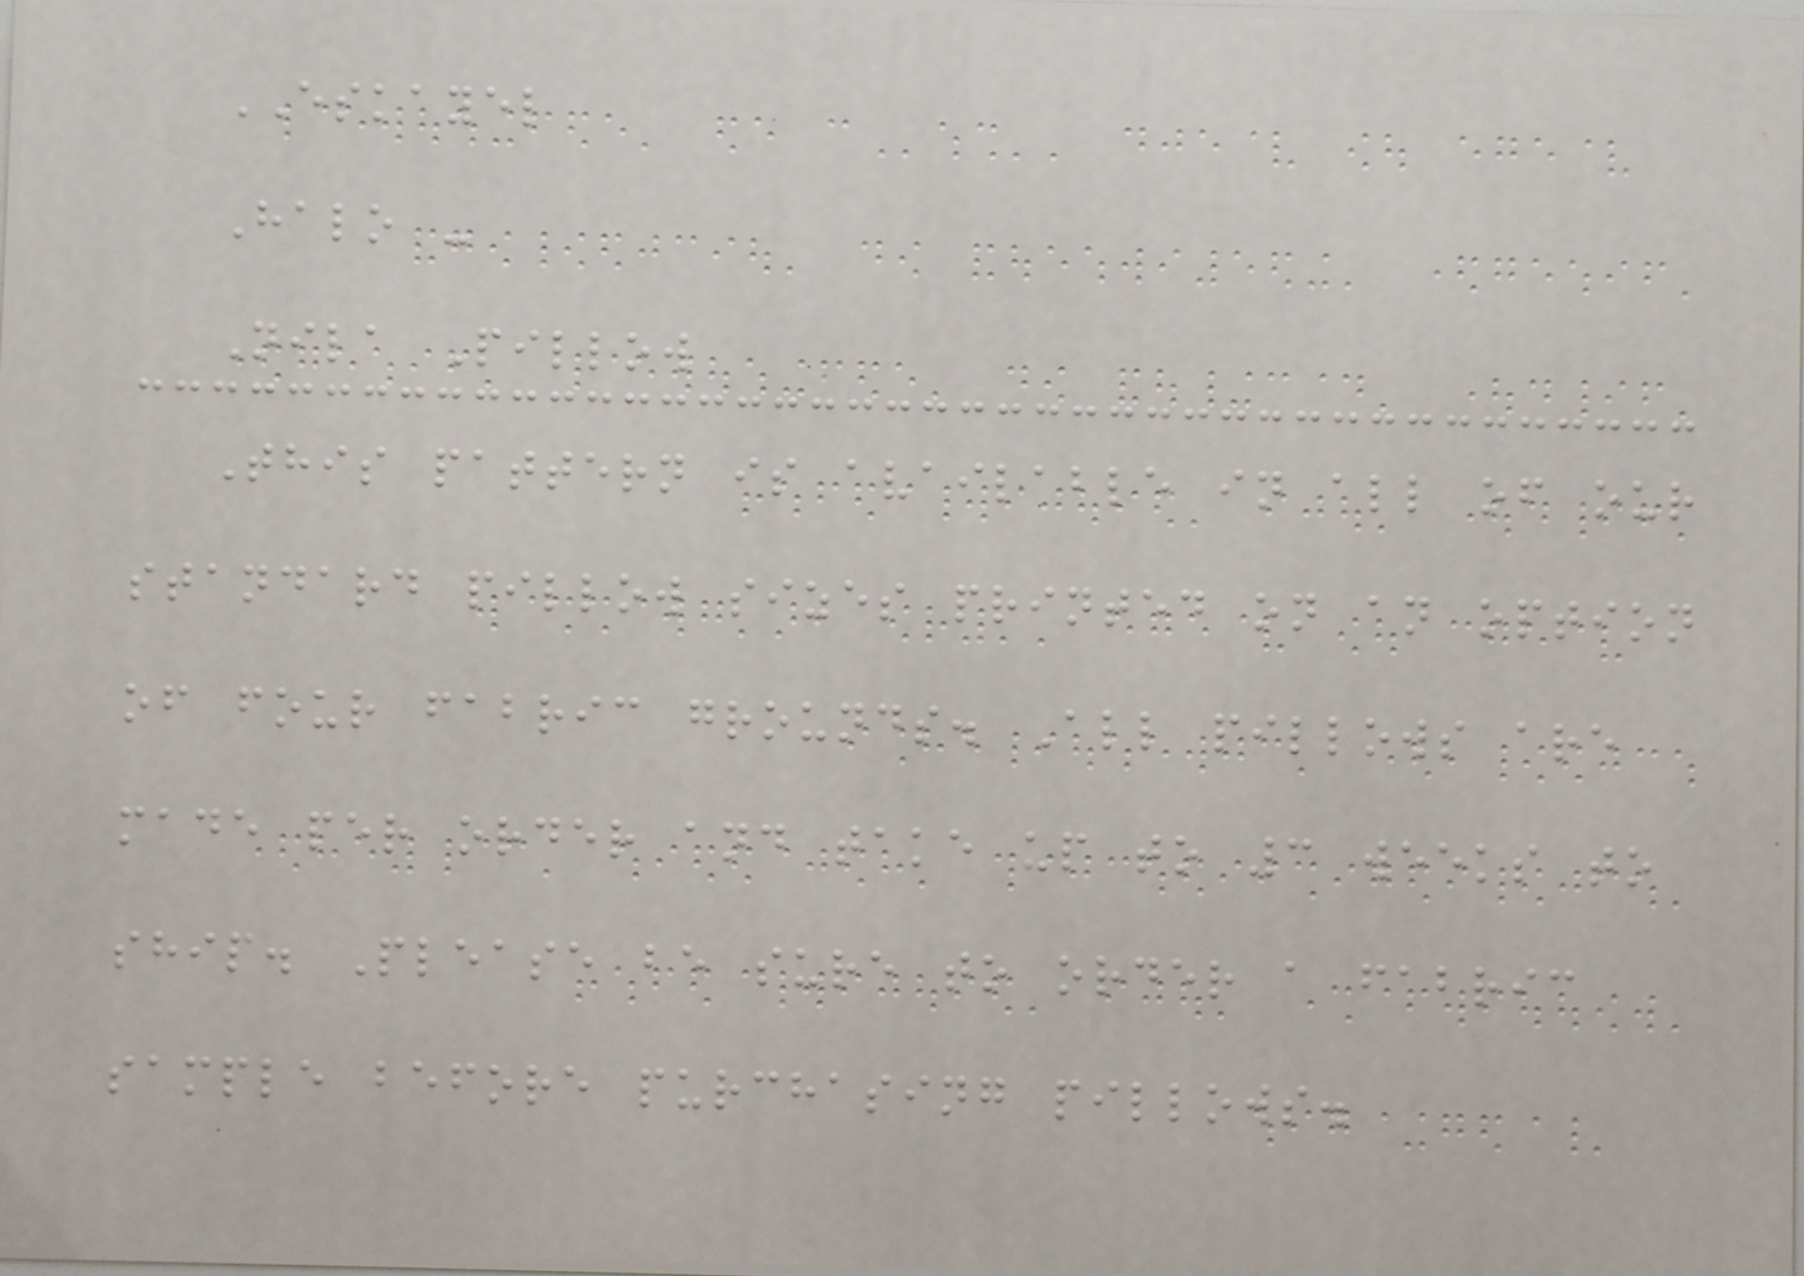ESKAYEL
Halo -
Nila Pillow
This pattern is available in all of our
standard pillow sizes printed on an option
of four fabric grounds. All pillows are
made per order and take up to 3 weeks to
ship. Please be sure to order a fabric
sample before purchasing pillows.
